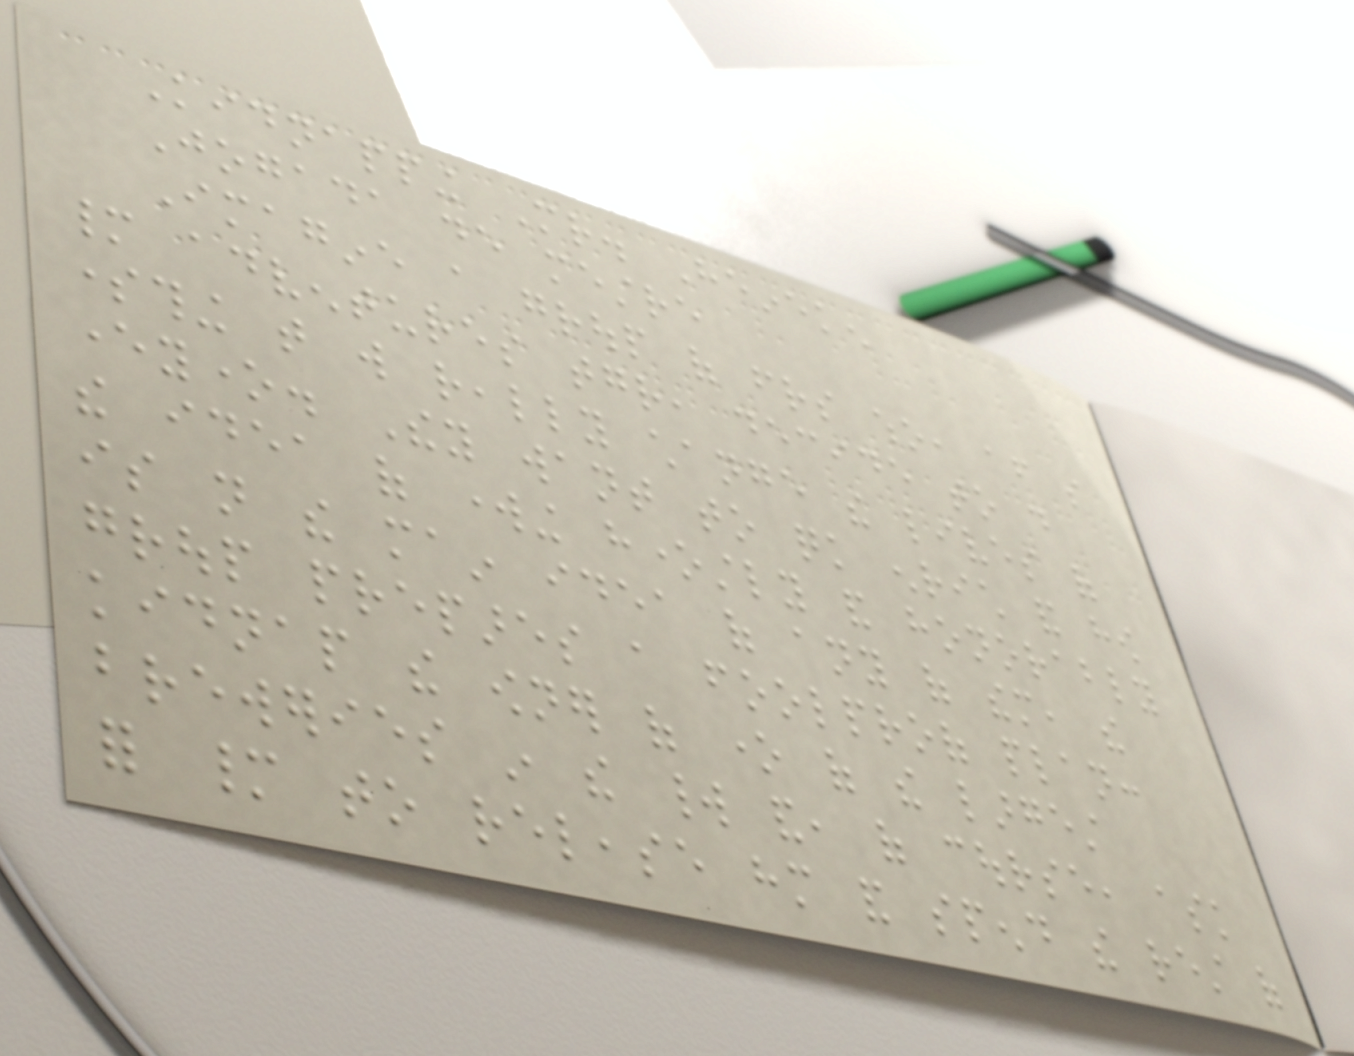Kidnapping Mr. Heineken
Jogada de mestre
Imagine a group of friends who, after so
many adventures together, decide to do
something that will really change the lives of
everyone. They want to quick enrich and how
the idea of working honestly and honorably
is not the main idea of any of them, the
group prepares a foolproof plan:
kidnap the owner of one of the largest
breweries in the world and, of course, ask
for many to release him and spend the rest of
